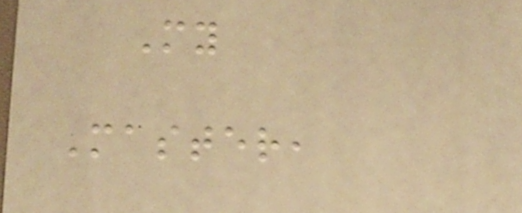My
Master,
